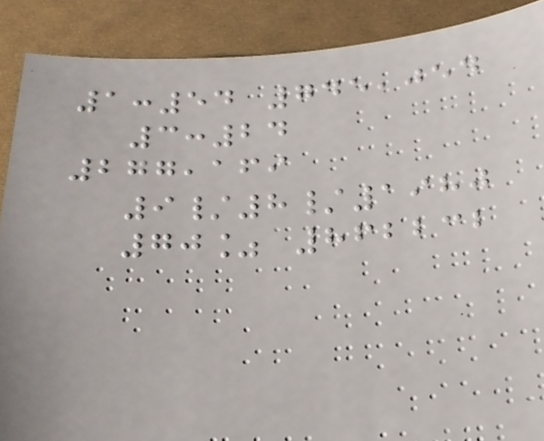1:54 745,054
3:24
277,169
9/8/1980
70% 862232
